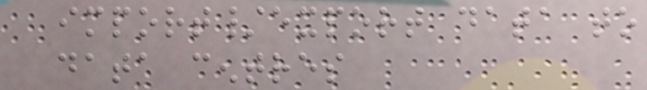import/export data to
data centres
